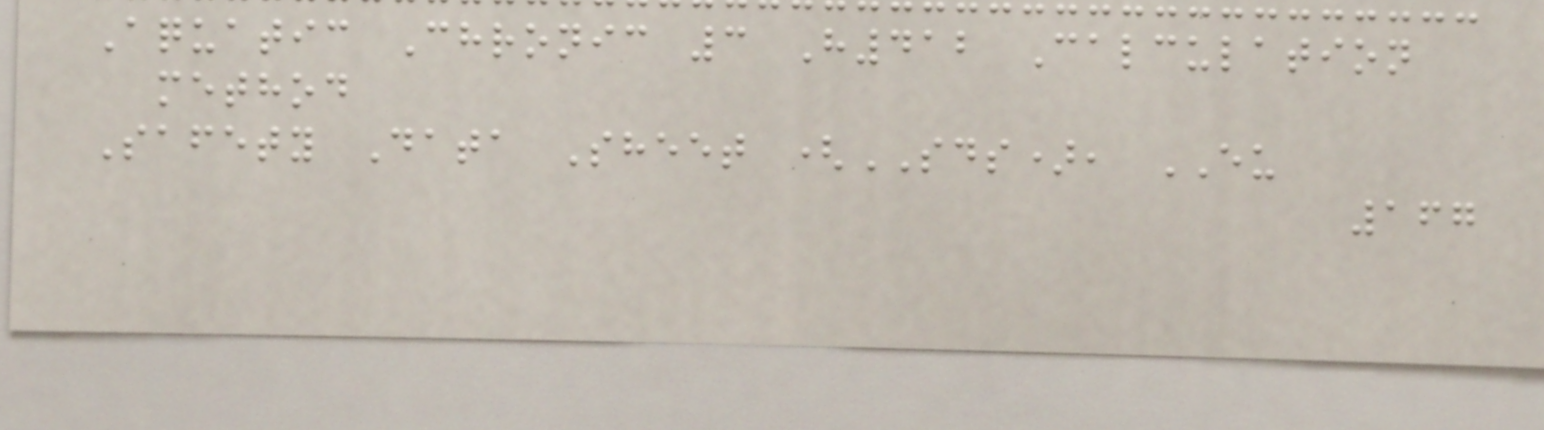Aquatic Chronic 3 H412 Calculation
method
Safety Data Sheet (SDS), EU
167
